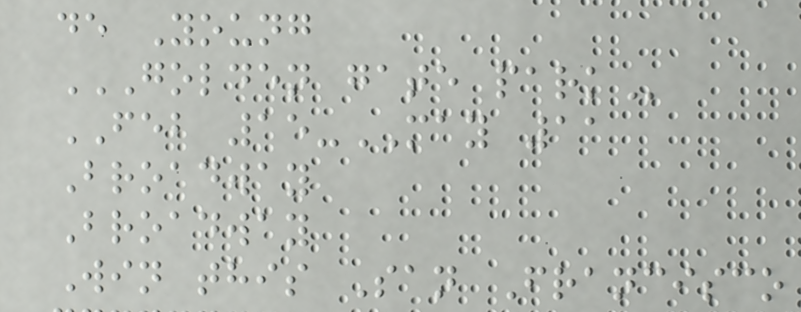de Young
GOLDEN GATE PARK
FEB 15-MAY 11
Broadway
Broadway
Win this San Francisco
